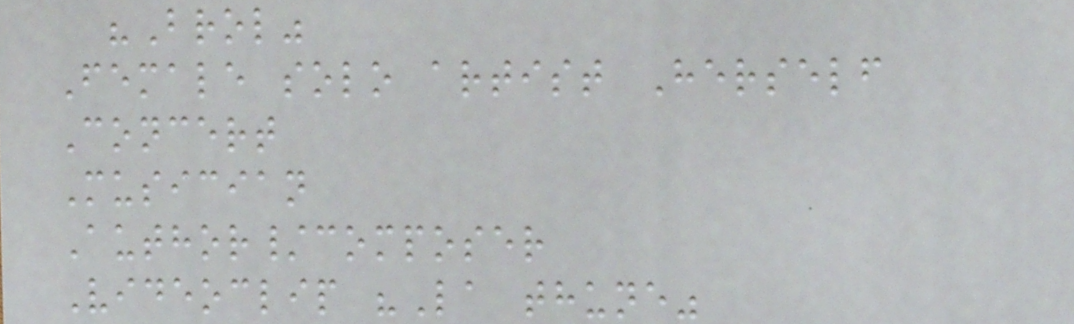"Brol"
Female solo artist Herself
Concert
Musician
Author/composer
Videoclip "La thune"
